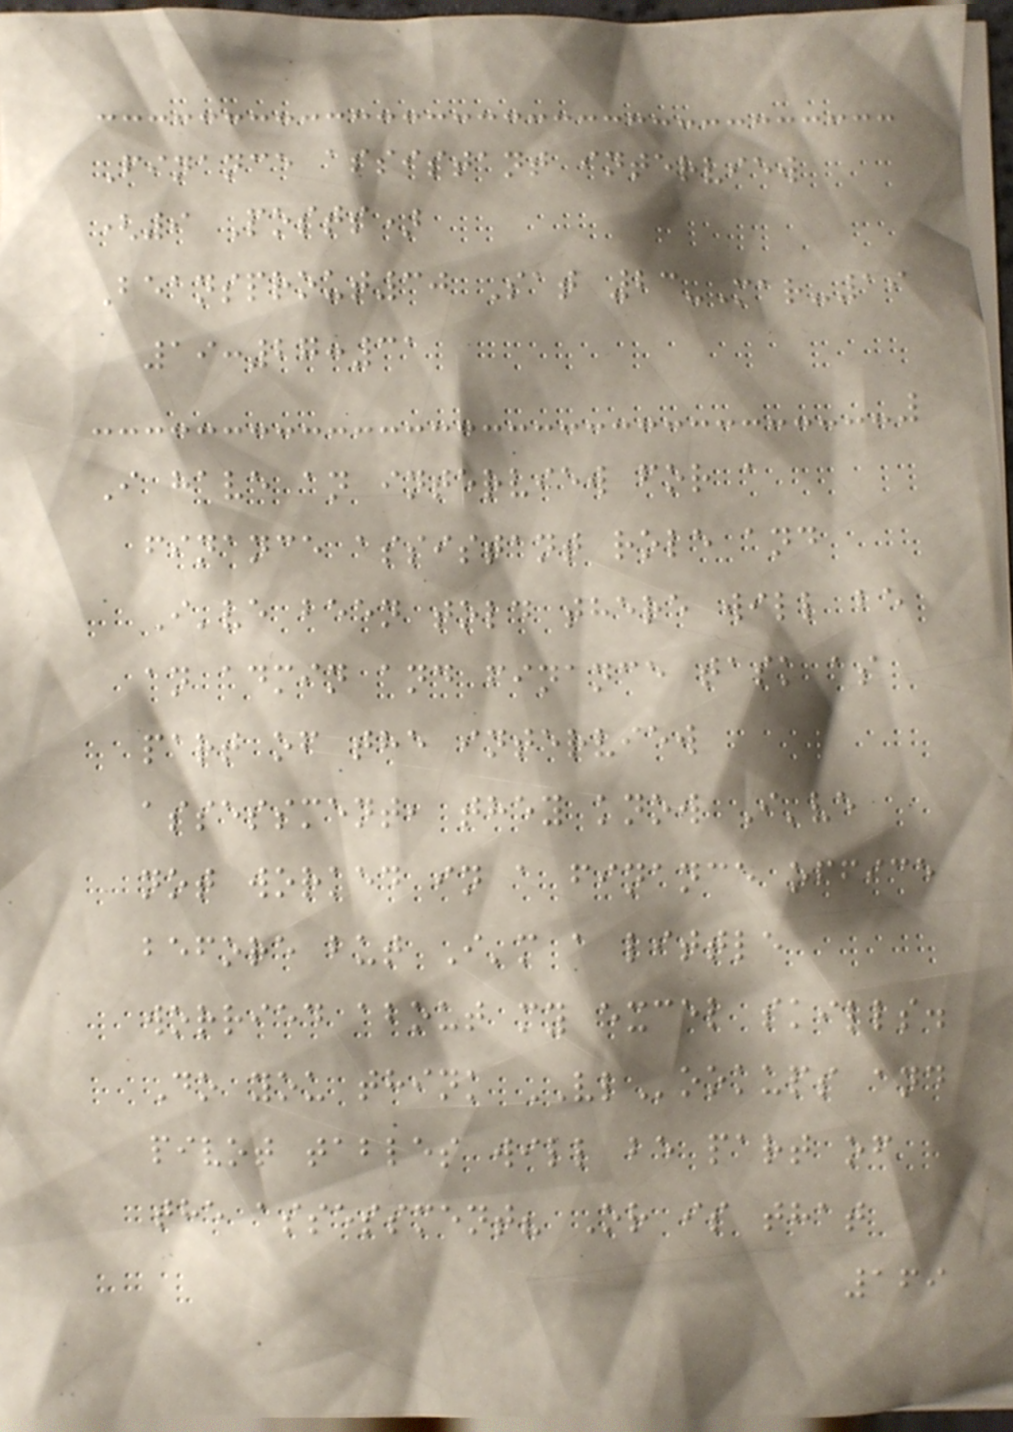Finance assistant interview
(9 Posts)
Beansprout30 Sat 23-Mar-19
19:27:31
I have an interview for a
finance assistant role and
I've been told there will be
an admin and finance task as
part of the interview
assessment, they know I've
not worked in a finance office
before but I'm a little
worried about my excel skills.
Do you think VLookups and
pivot tables will be part of
the assessment? Or is that
169
